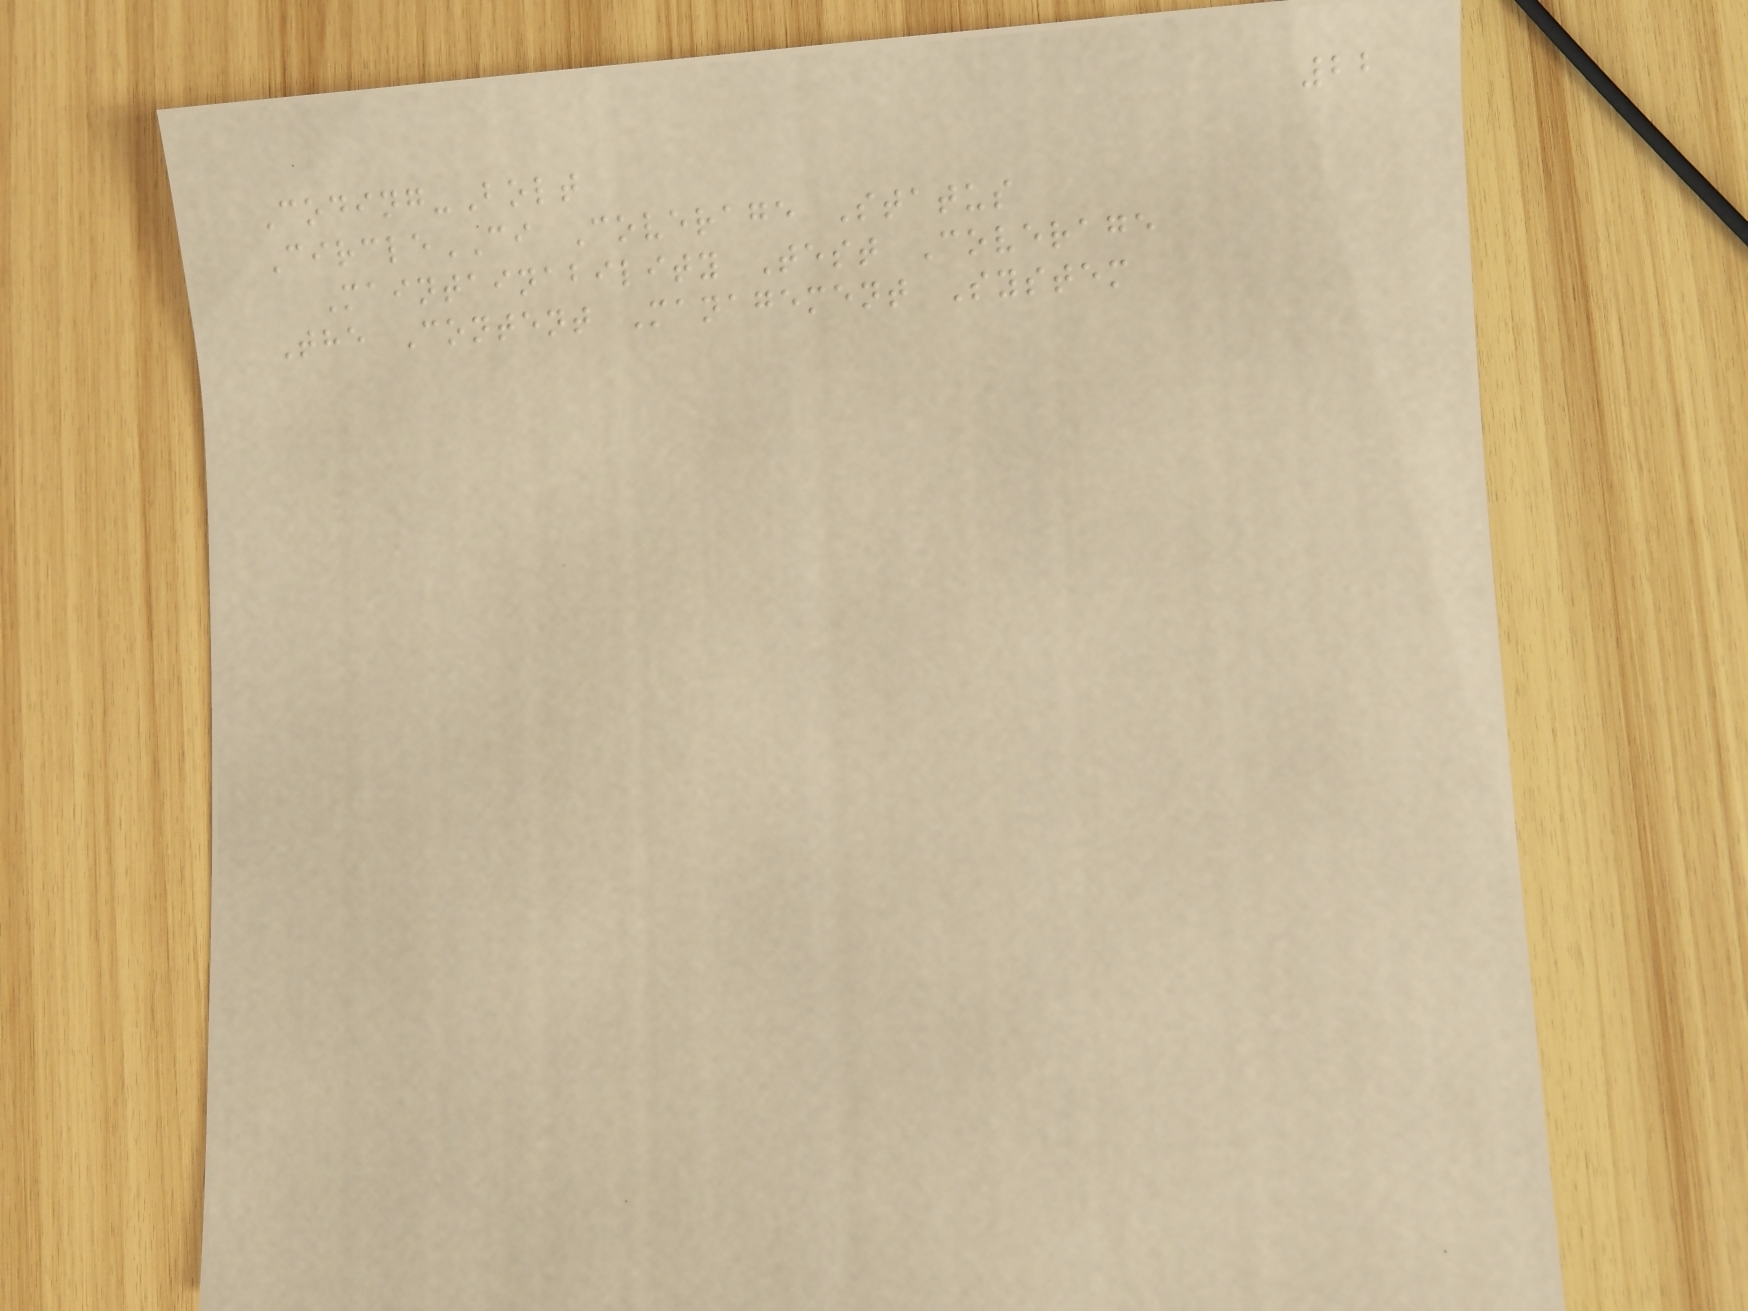22
Coding-Bolt
CircleCI Coverage Status
Maintainability Test Coverage
The Content Management System
